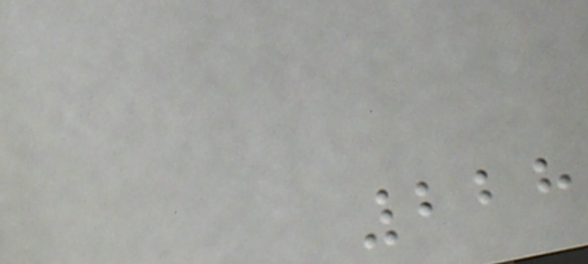228
